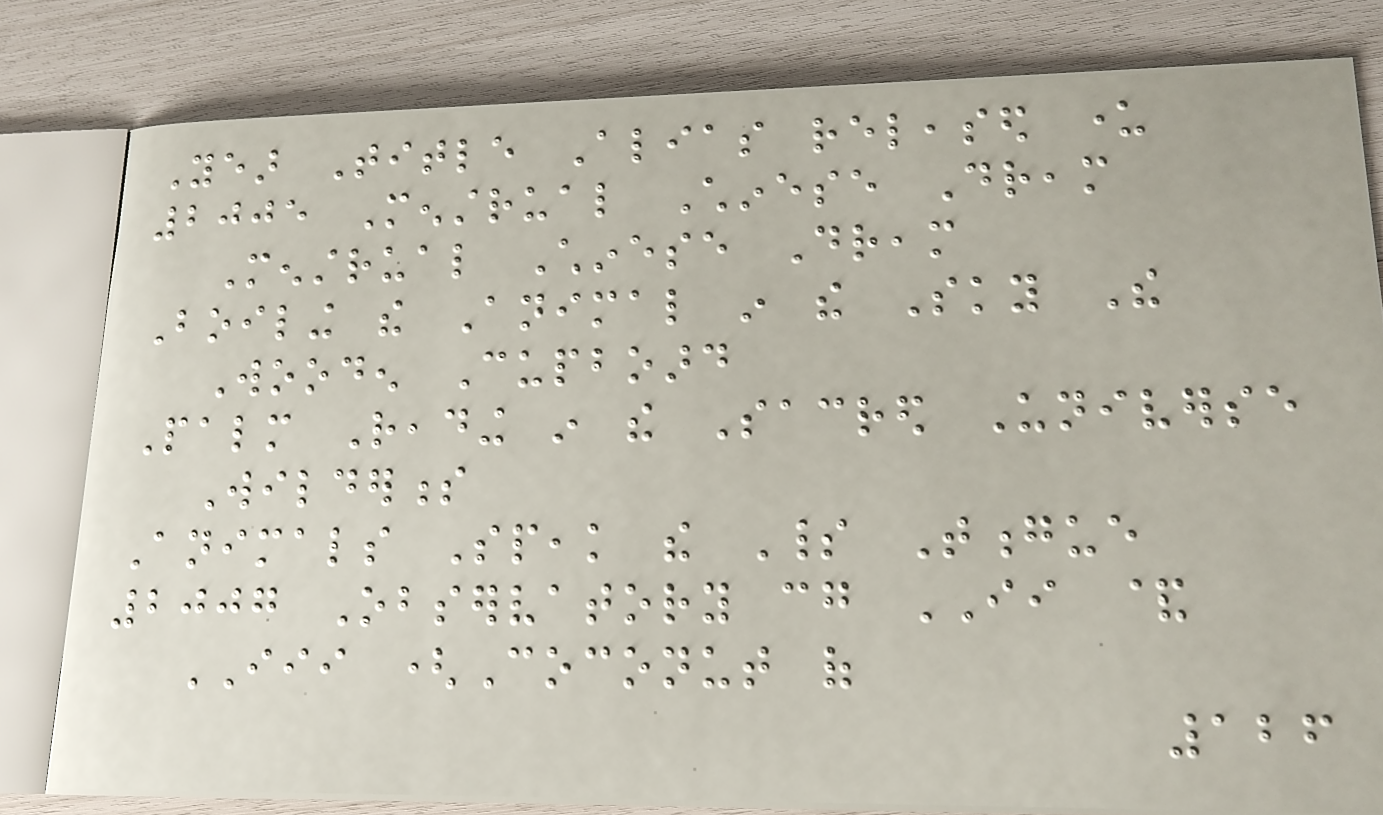Year Title Alias released under
2005 Menstrual Chinese Dream
Menstrual Chinese Dream
Boiling the Animal in the Sky The
Wooden Cupboard
Palm Reading in the Sacred Universe
Wilderness
Animals Speak the Spirit Tongue
2007 Observatory cg II &
III (Coconut of
126
